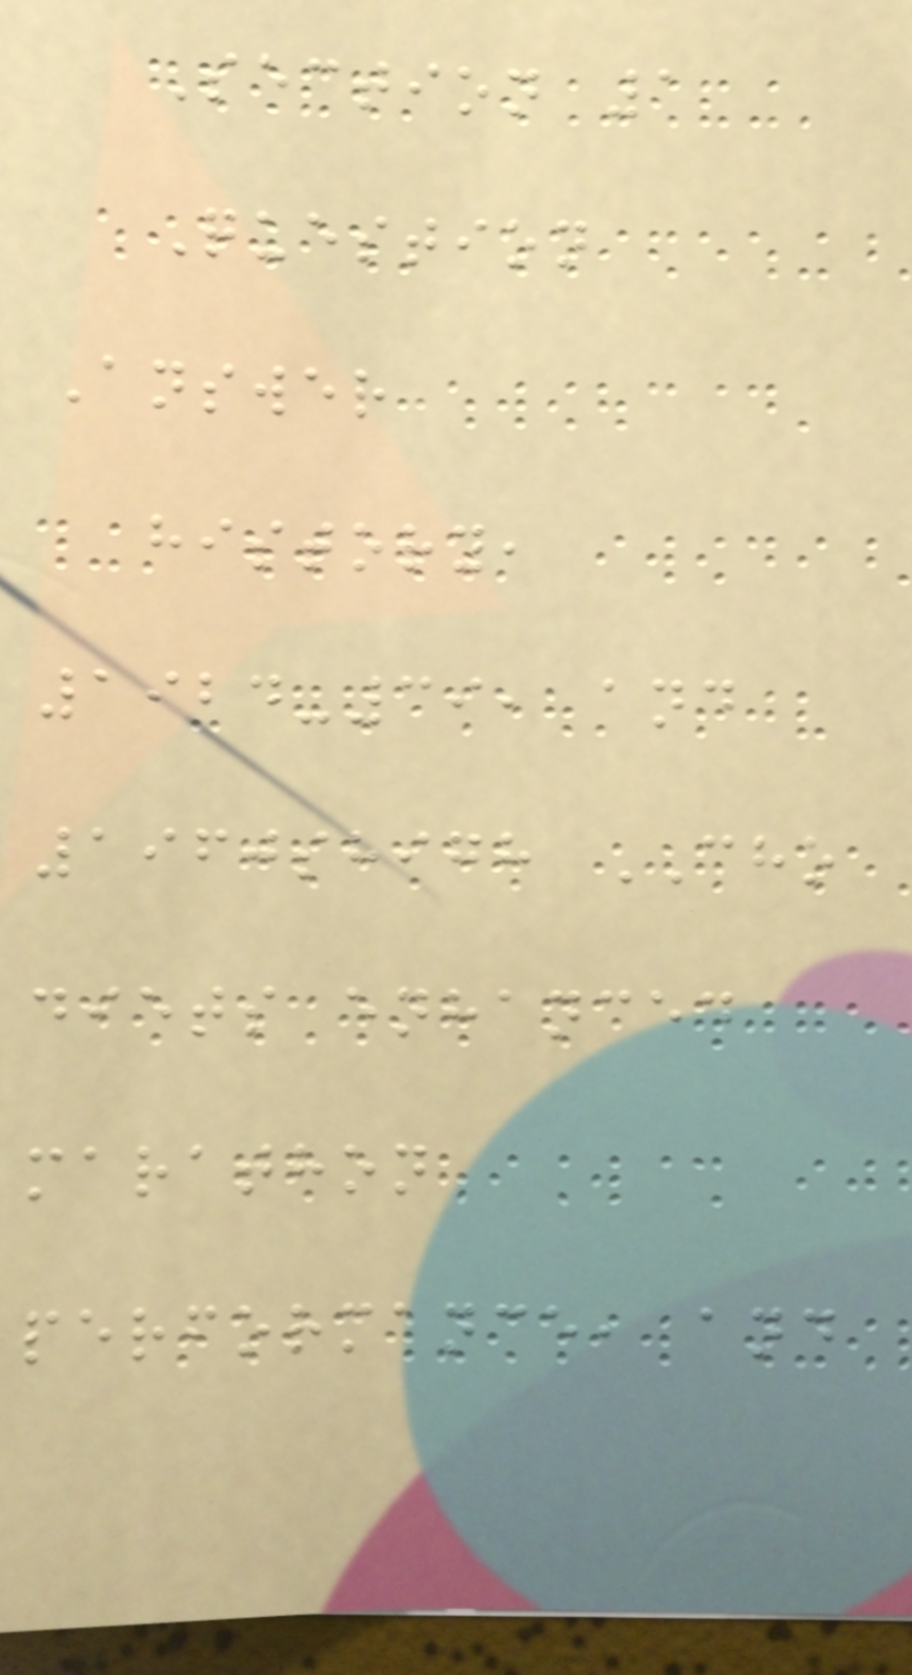Section 1
Question
Answer
history,
1924-39, and
1960shigh CHO
diets enhanced
marathon
performance, and
